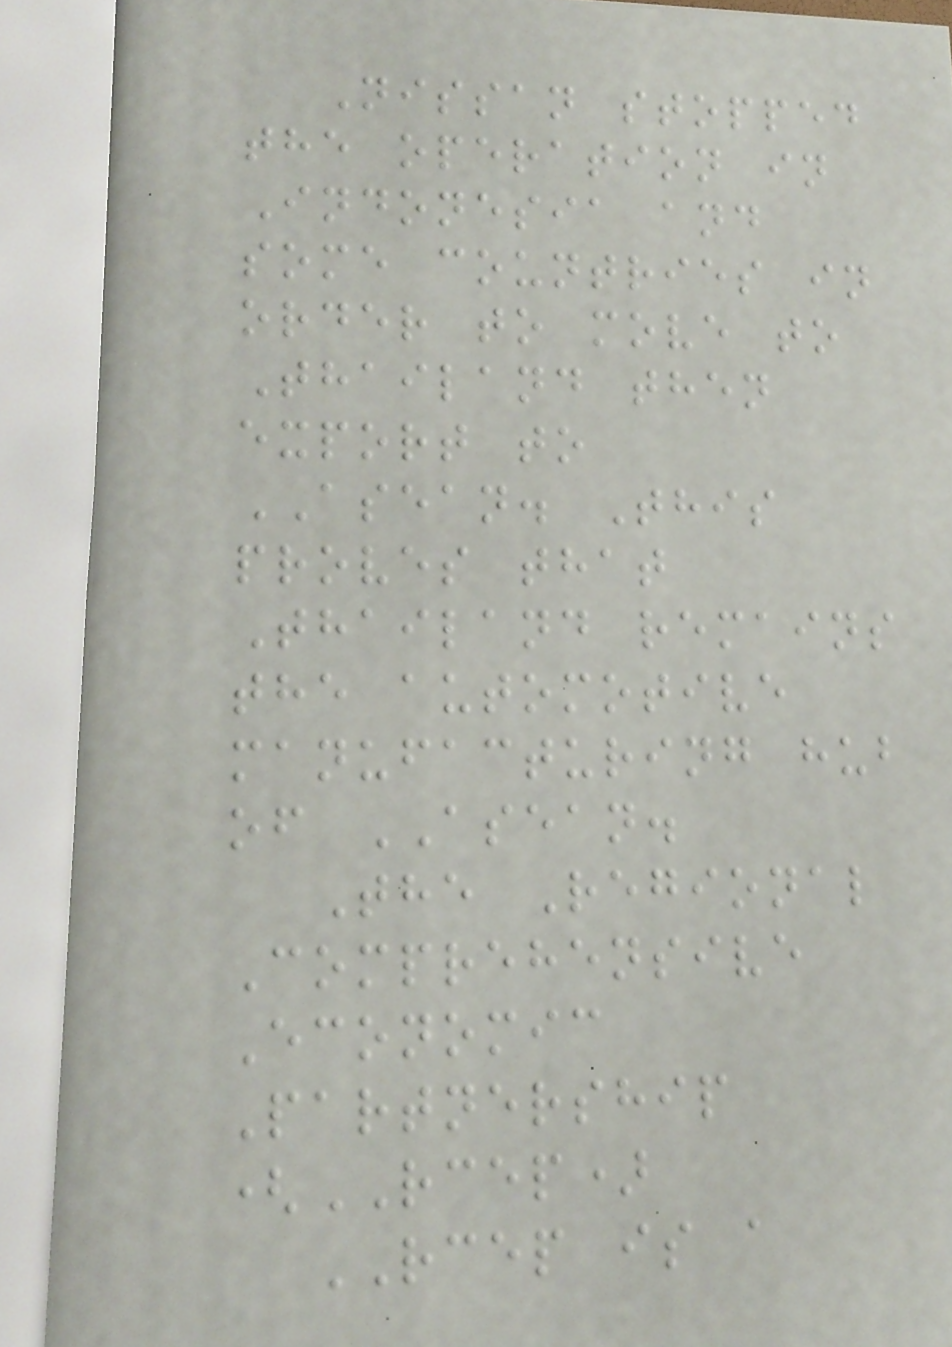Nissan stopped
the operation in
Indonesia and
some countries in
order to move to
Thailand then
export to
ASEAN. This
proves that
Thailand remains
the automotive
manufacturing hub
of ASEAN.
The Regional
Comprehensive
Economic
Partnership
(RCEP)
RCEP is a
